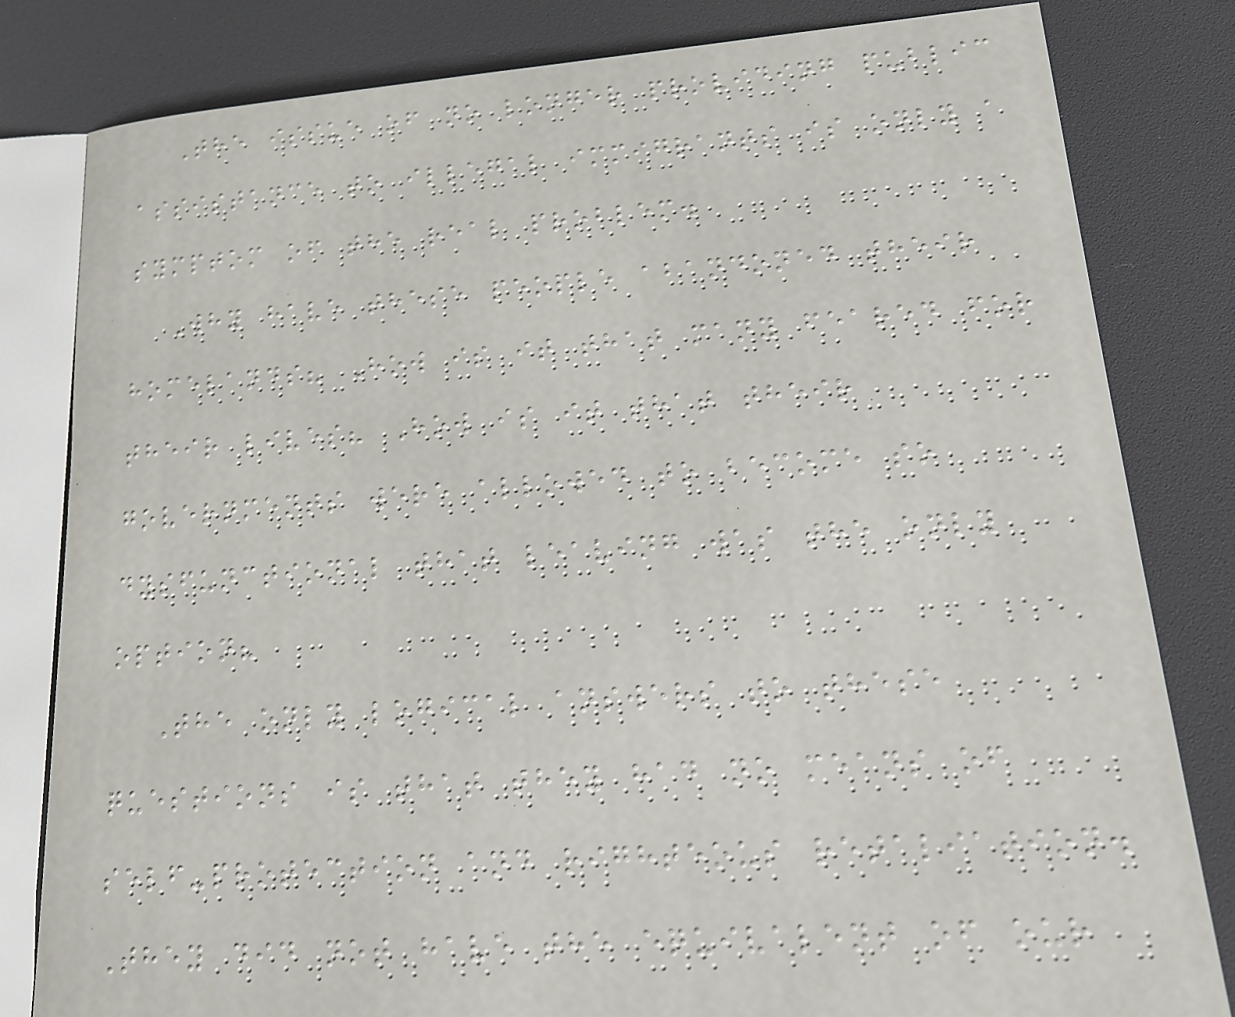The issue of no longer providing public
assistance to illegal immigrants is only a
symptom of the real problem.
Why have these people abandoned their
homelands? How is it that many feared for
their lives? How is it that their
governments were allowed to become so
dysfunctional that leaving was the only
option?
The only logical answers to these
questions is that they had no means of
self-protection and righteous retaliation.
They did not have the equivalent of our
